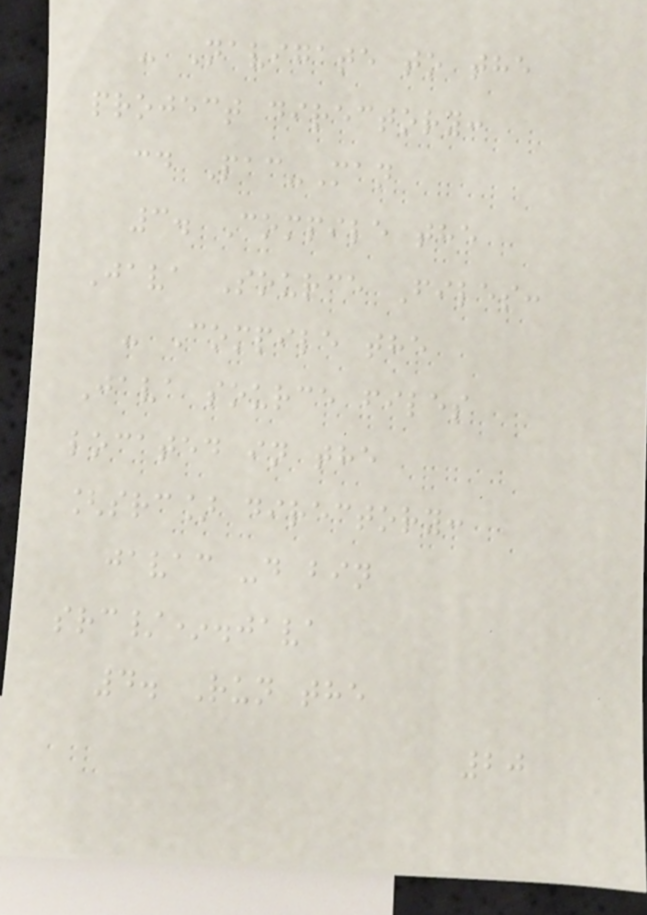- Navigate to the
project directory:
cd Pac-Man
3. Compile the
Java Source Files:
- Compile the
Java source files
located in the
[src] directory:
javac -d bin
src/*.java
4. Run the
20
